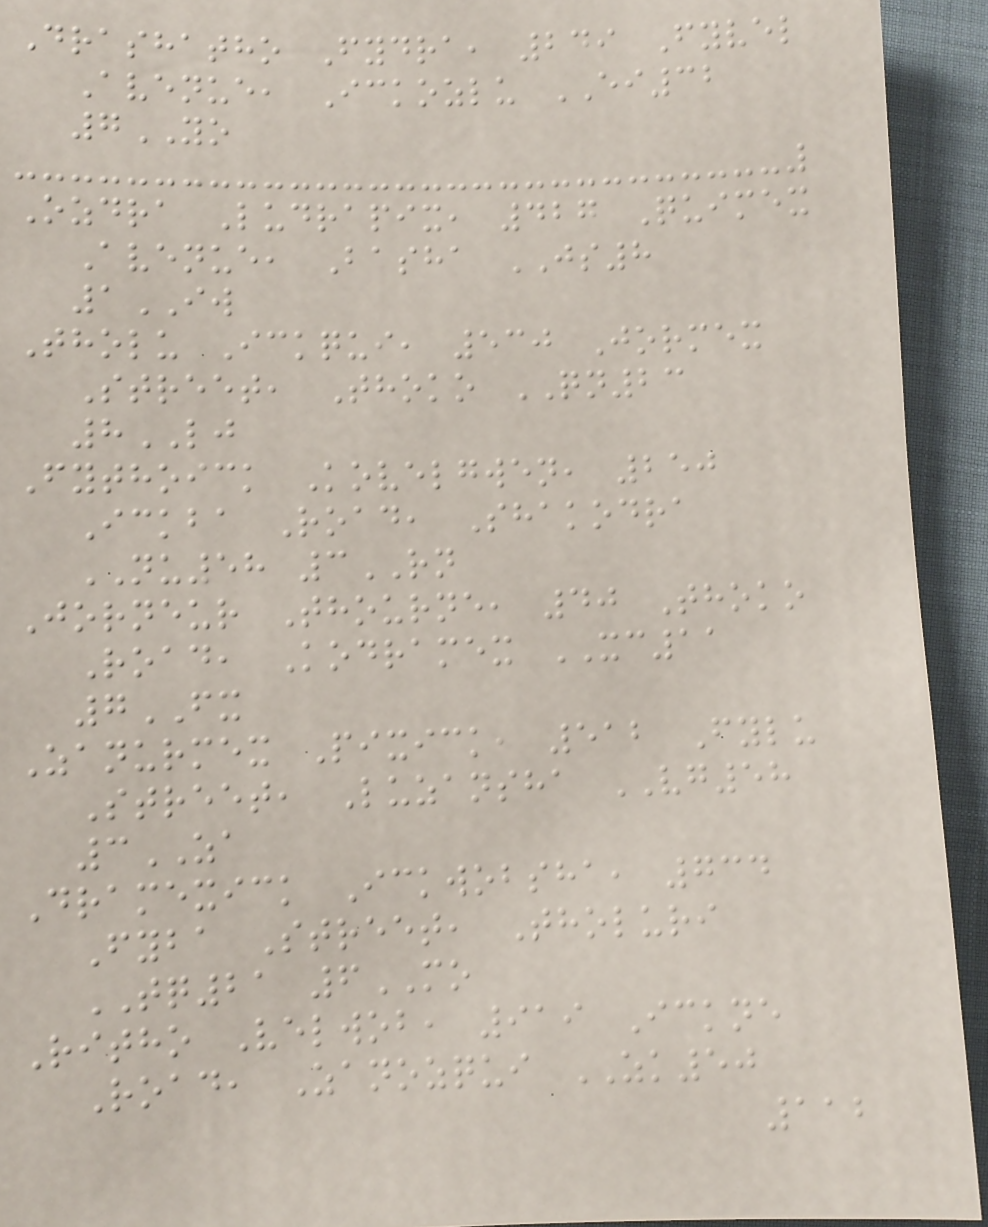Drashatho Fydra, 249 Fyvel
Avenue, Ickozlu EI32
7YO
Ozdra Ludrapix, 427 Quimex
Avenue, Basha JS8
1IW
Tholu Ickqui, 530 Jormex
Street, Thoko QN23
8LJ
Fythoick Kovelgwen, 250
Ickba Road, Shakodra
NU58 3RN
Jorneur Thourne, 40 Thoko
Road, Kodramex XC11
7FX
Zanurmex Pixick, 512 Fylu
Street, Luzansha VG58
3ZA
Dramexick Ickwobsha, 734
Fyba Street, Tholuri
TQ21 6MO
Ritho Velwob, 919 Ickne
Road, Zanozqui ZK50
112
